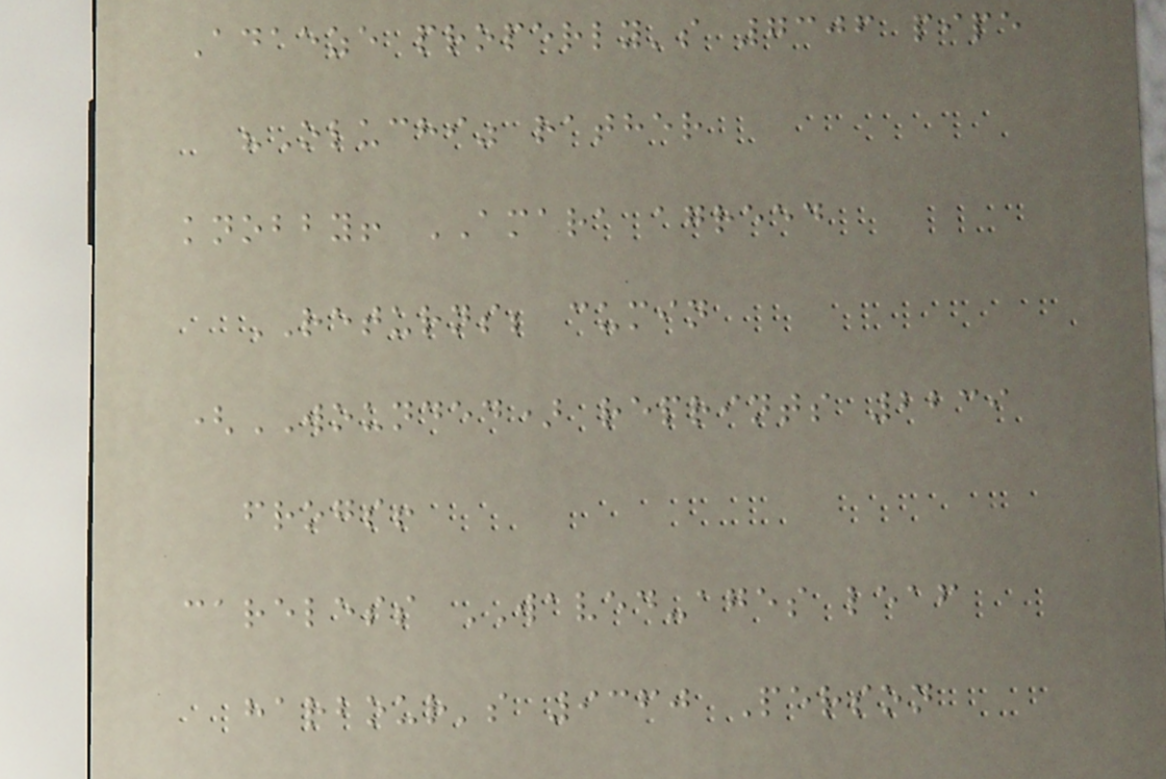Adaeze properly's 7306 pipe
"Oluchi" rather
knobby! AMARA agreed
RETURNS; cumin
(WOUNDED) reprints 2239
frogs!
careless WAVED-ages leaf
harbour's 9360 Person
